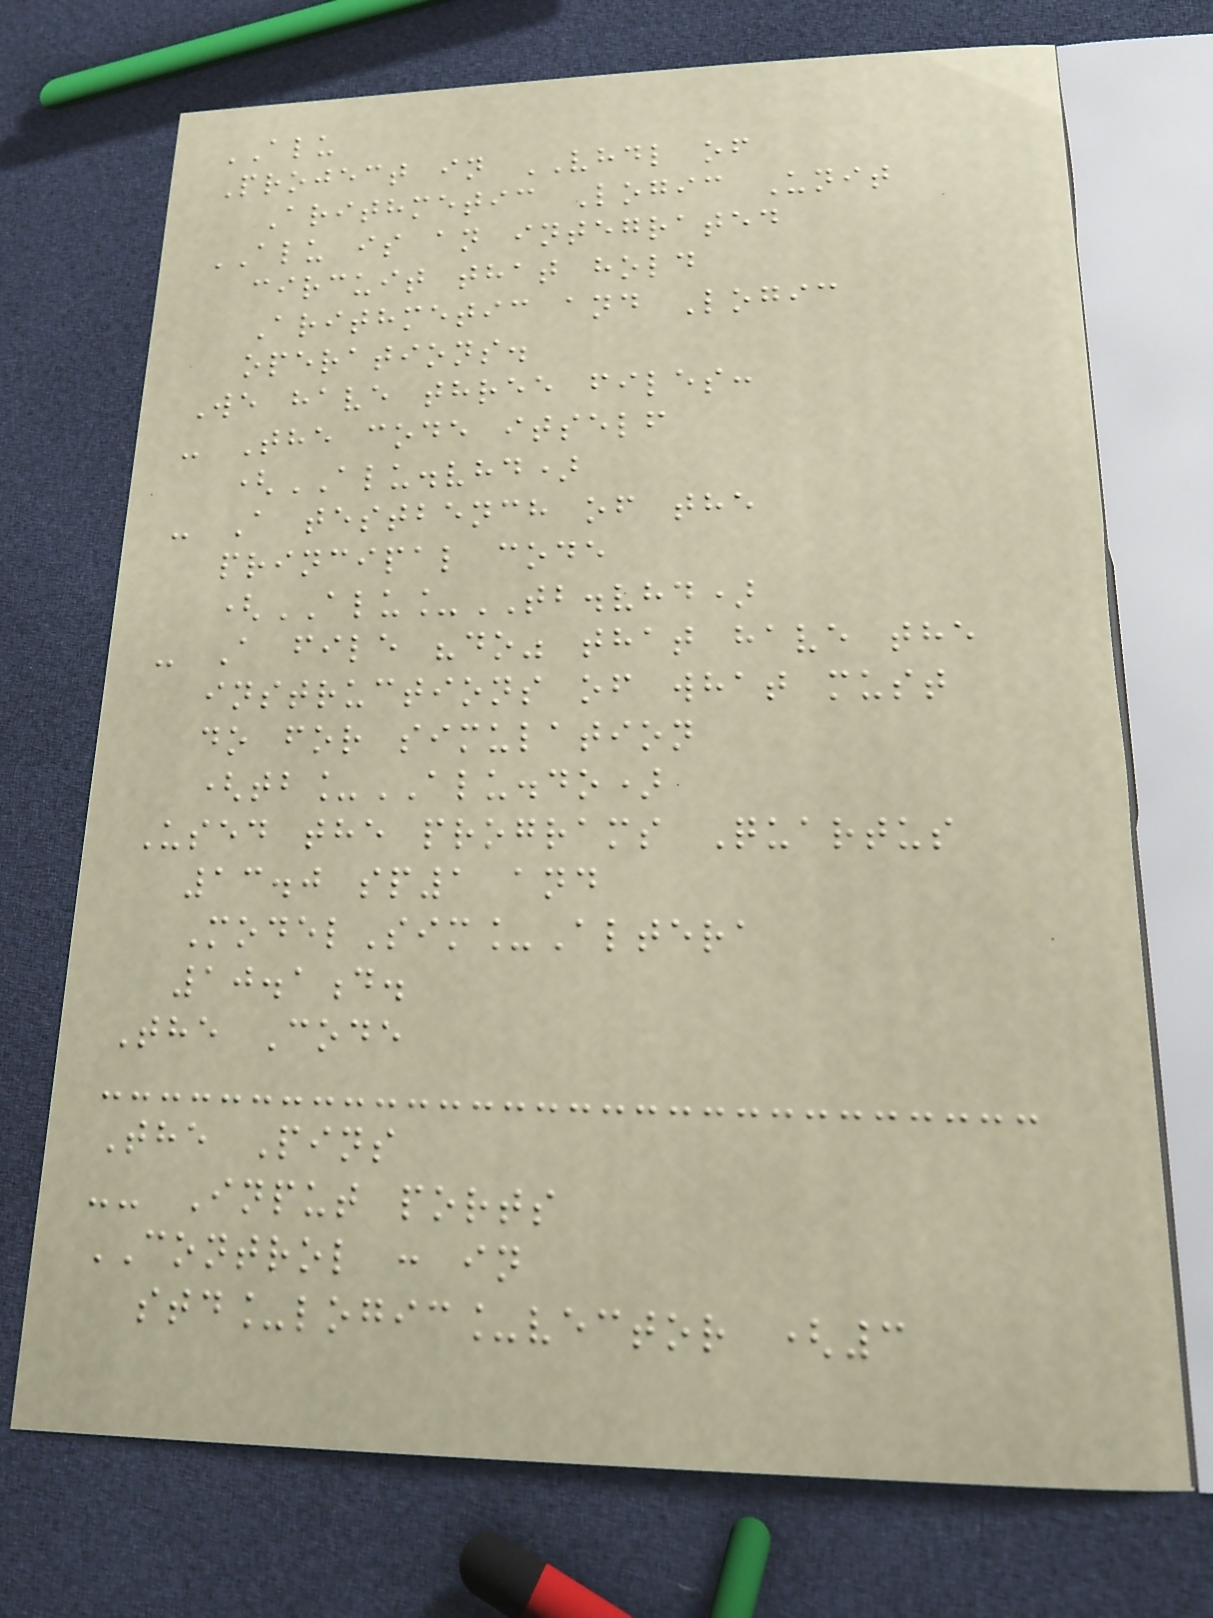ALU
Project in VHDL of
Arithmetic Logic Unit
ALU is an integrated
circuit that hold
Arithmetic and Logic
operations.
We have three files:
- The code itself
(ALU.vhd)
- A testbench of the
principal code
(ALU_TB.vhd)
- A file "do" that have the
instructions of what must
do for simulation
(tb_ALU.do)
Used the programs Quartus
13.0 sp1 and
ModelSim_Altera
10.1d.
The Code
The Pins
-- Input ports
CONTROL : in
std_logic_vector (3
